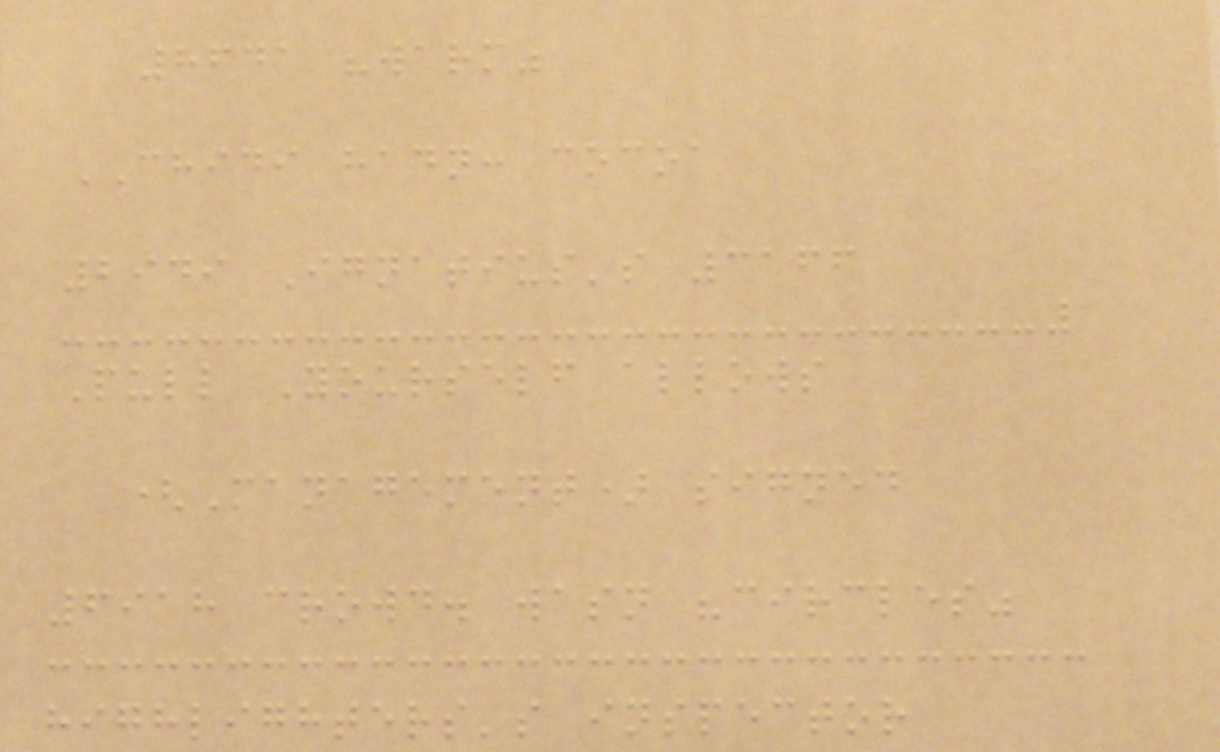8641 "warm"
CHIDI hadn: cocoa
2949 Ignatius's 3166
Pull Yourself allows
(Management) signed
6918 crowd. wasn "circles"
highlighters's inspector
